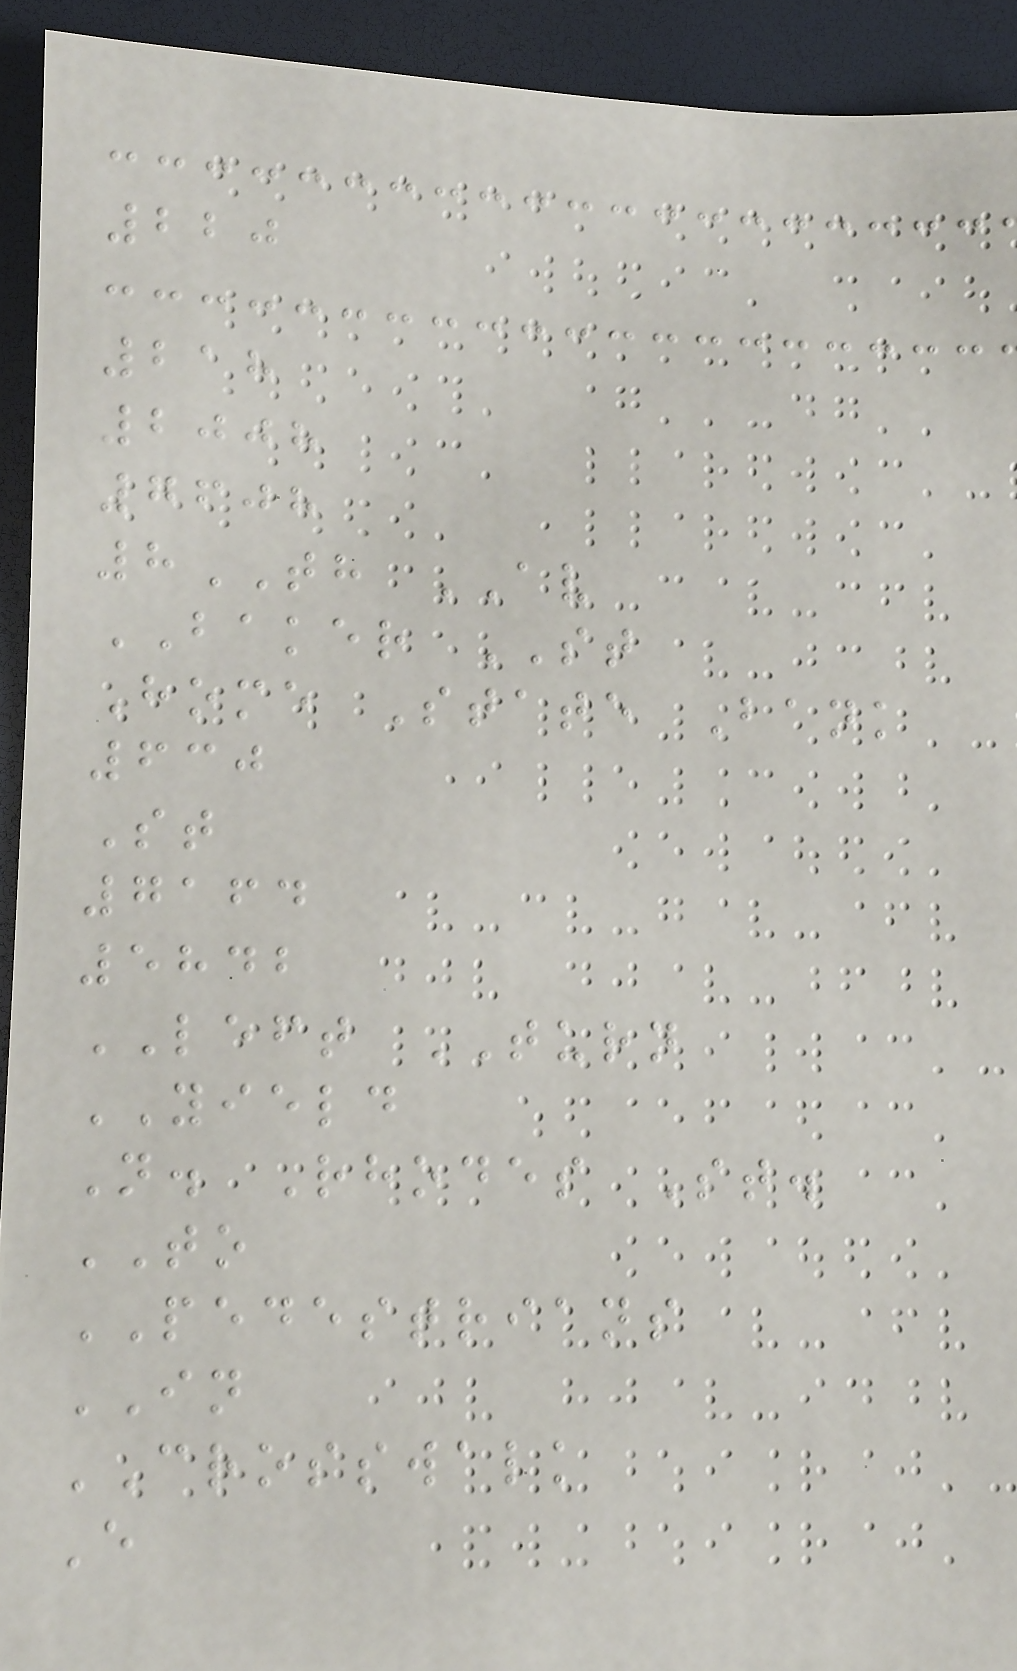220
218
2008
7608
8TH AV
BAKER ST
Home State Bank
630
St
7164
5842
LEFT TURN
YIELD
N. Rhodes St.
TO
PEDESTRIANS
IN
CROSSWALK
E
